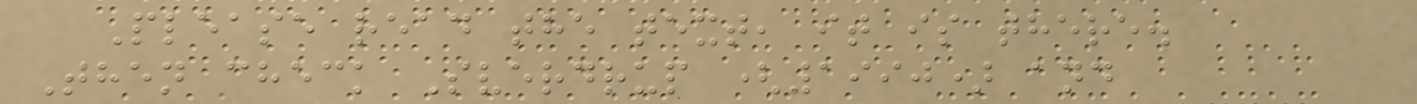Please read the text, it is there.
Then check Sverdrup (1990) and
